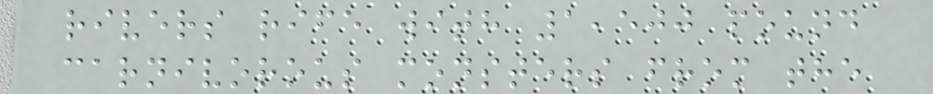rivers rife with 1,500 pound
carnivorous monsters from the
